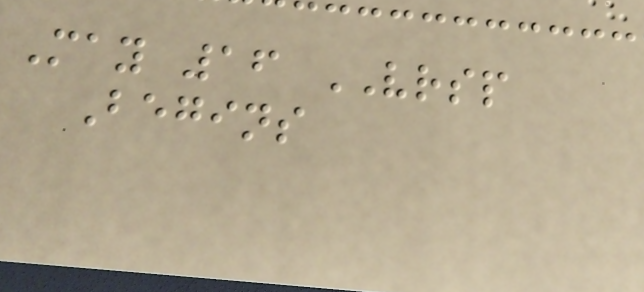May 16 VRSP
Begins
